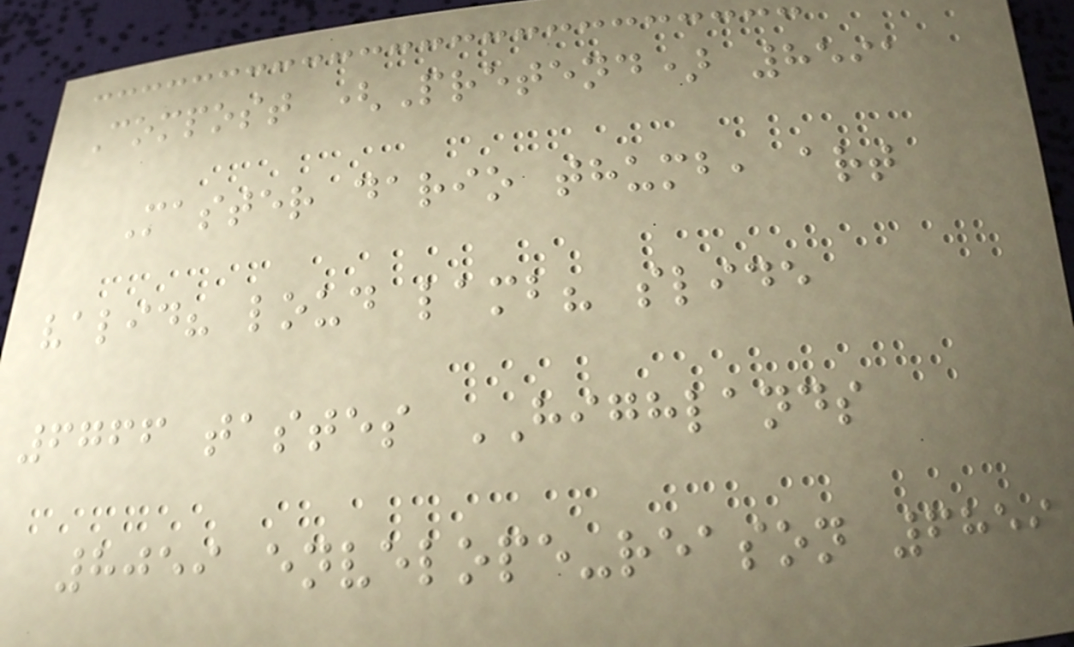Compost (Pretend) 8591
Master dario thumb, art
valid? loud lamb? slide
6766 tastes HIGHLANDS
8059 envelope-reason 6859
